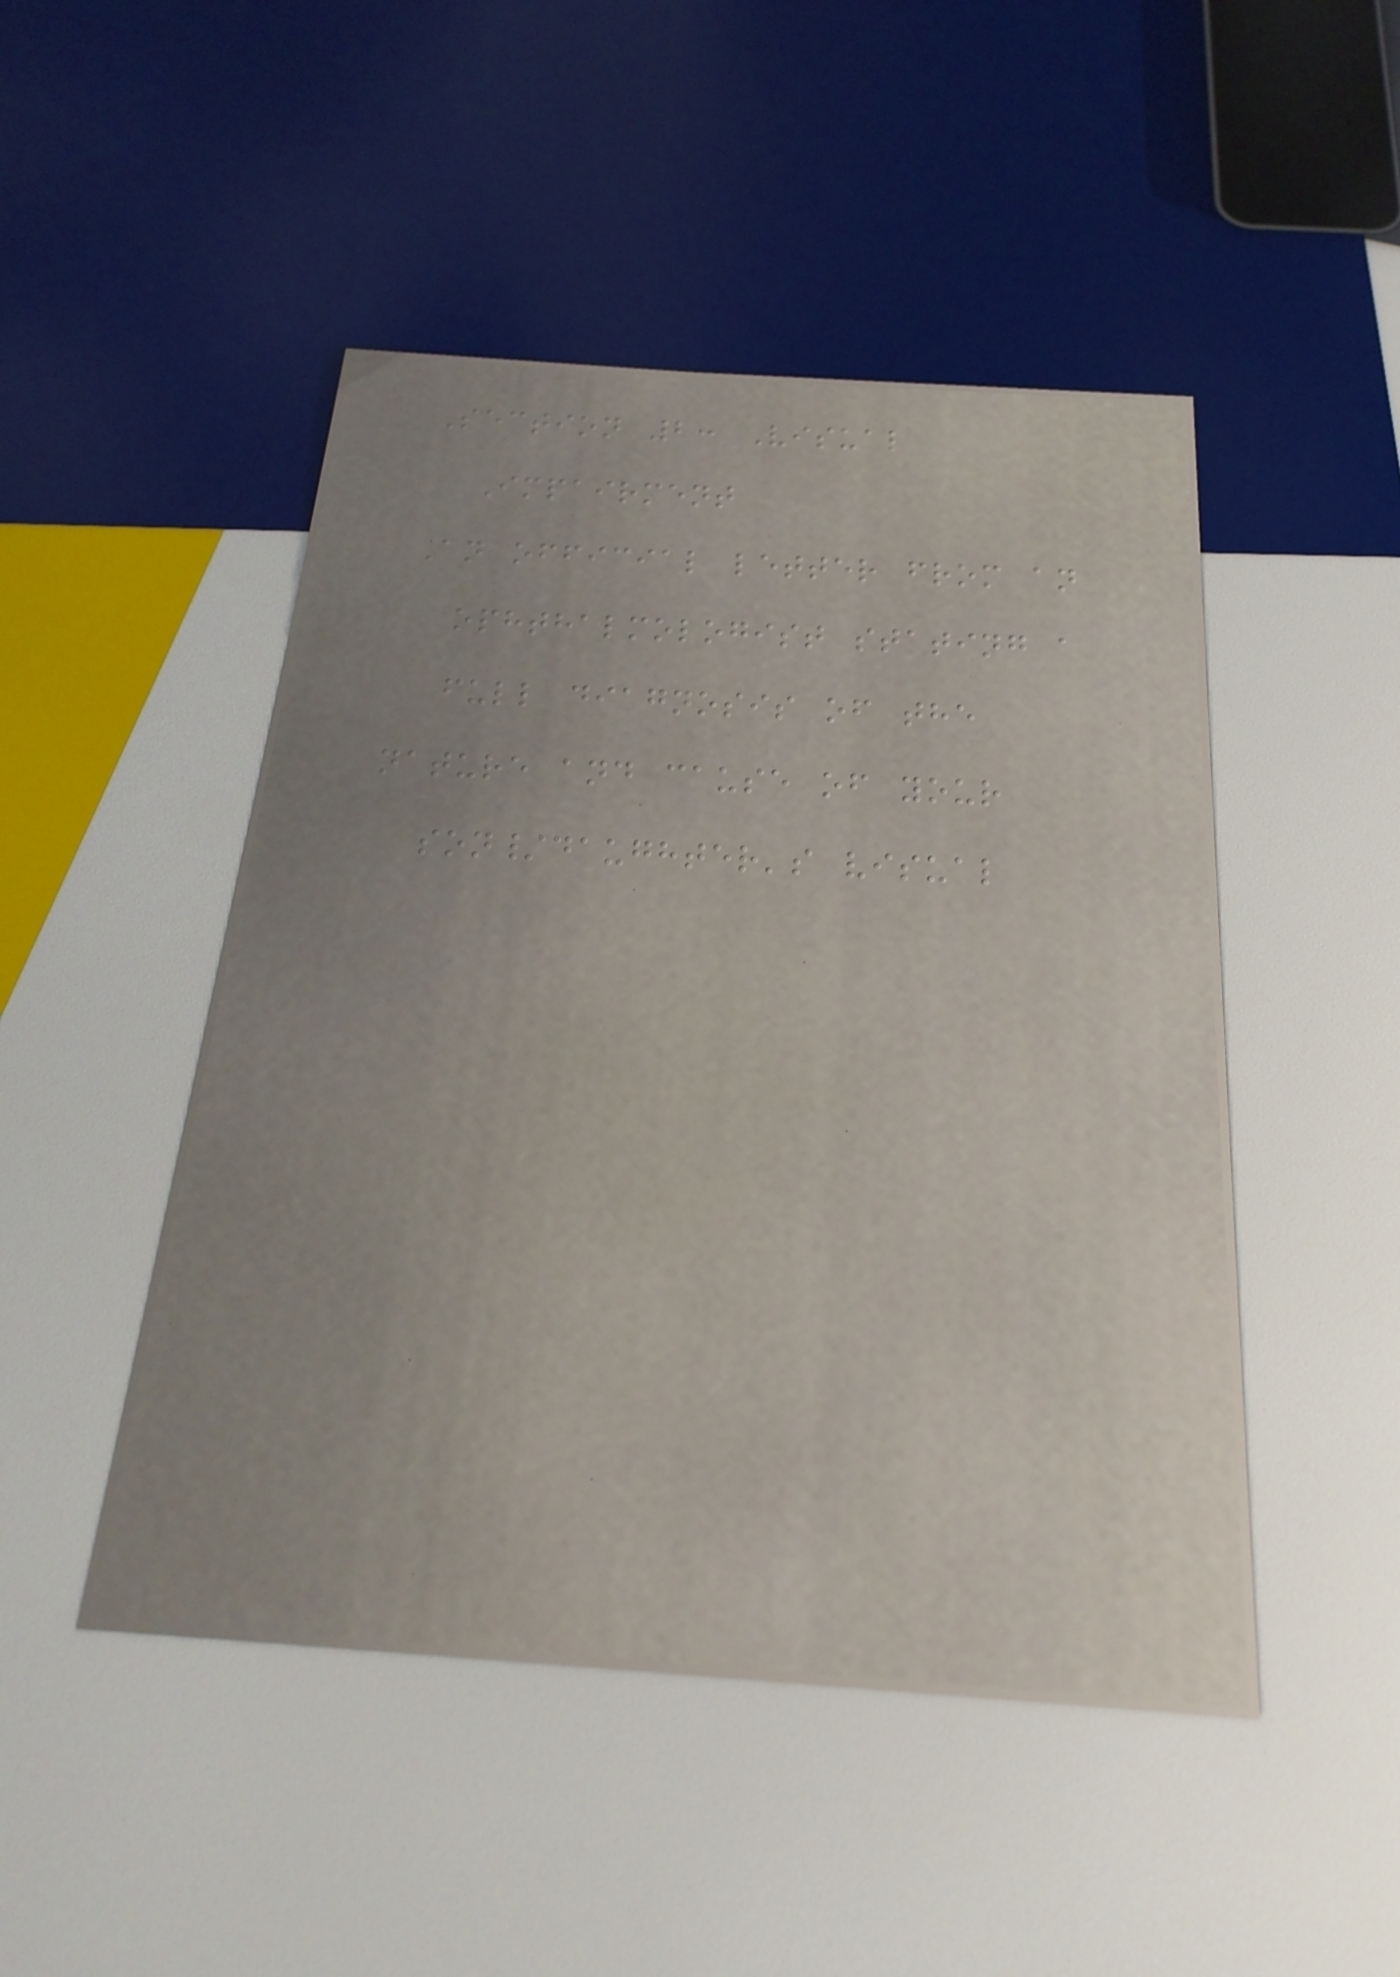Section 2: Visual
Impairment
An official letter from an
ophthalmologist stating a
full diagnosis of the
nature and cause of your
son/daughter's visual
